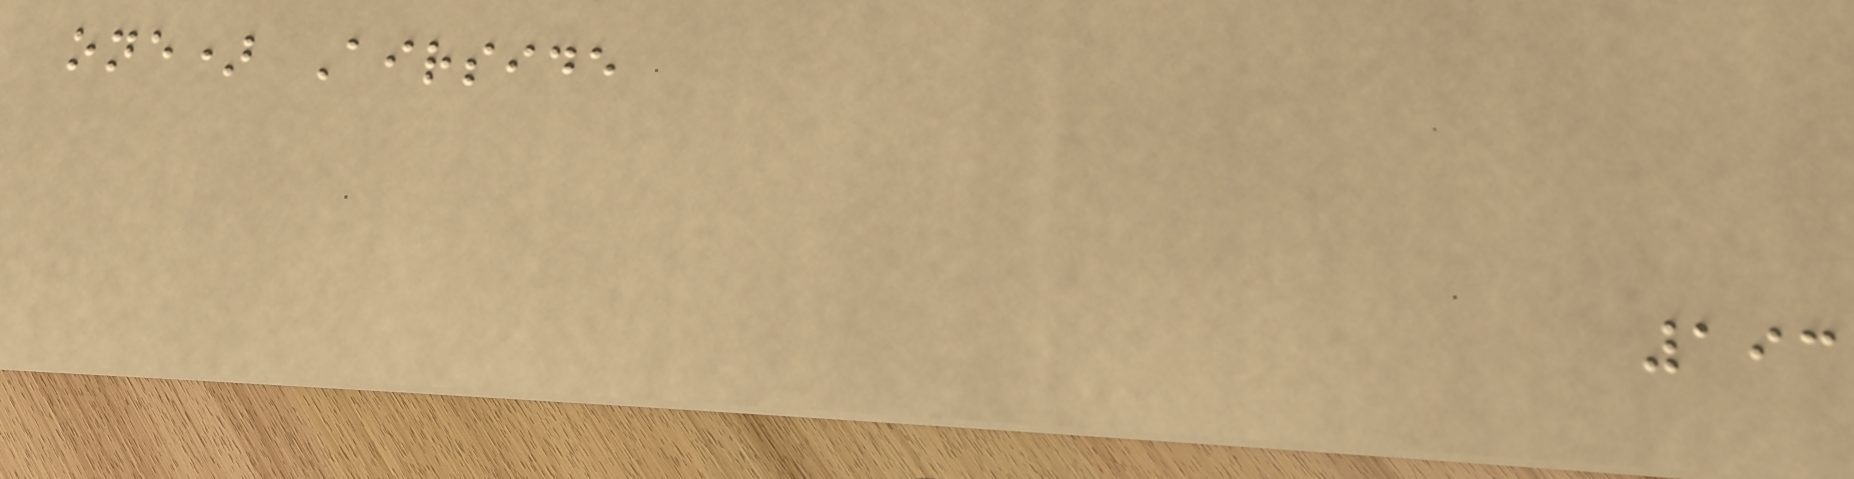one) Airside
193
